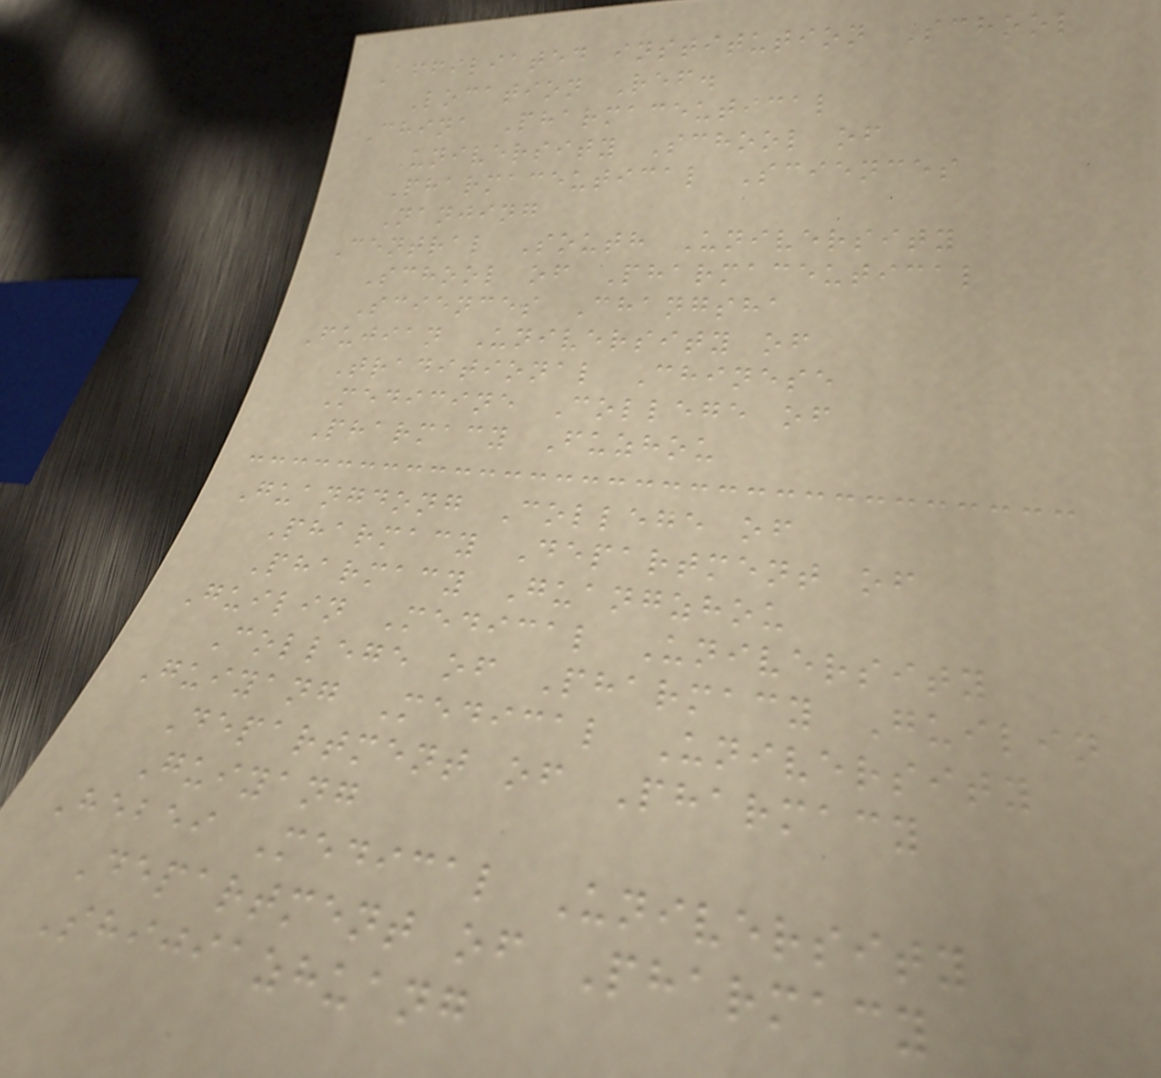Affiliated institution School
Location Ref.
China Pharmaceutical
University School of
Pharmaceutical Sciences
Nanjing
Central South University
School of Pharmaceutical
Sciences Changsha
Fujian University of
Traditional Chinese
Medicine College of
Pharmacy Fuzhou
Guangdong College of
Pharmacy Department of
Pharmacy Guangzhou
Guilin Medical University
College of Pharmacy Guilin
Guiyang Medical University
Department of Pharmacy
Guiyang
Hebei Medical University
Department of Pharmacy
Shijiazhuang
